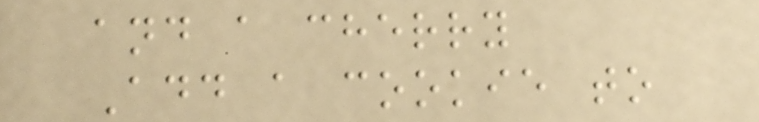and a cherry
Add a cookie to
